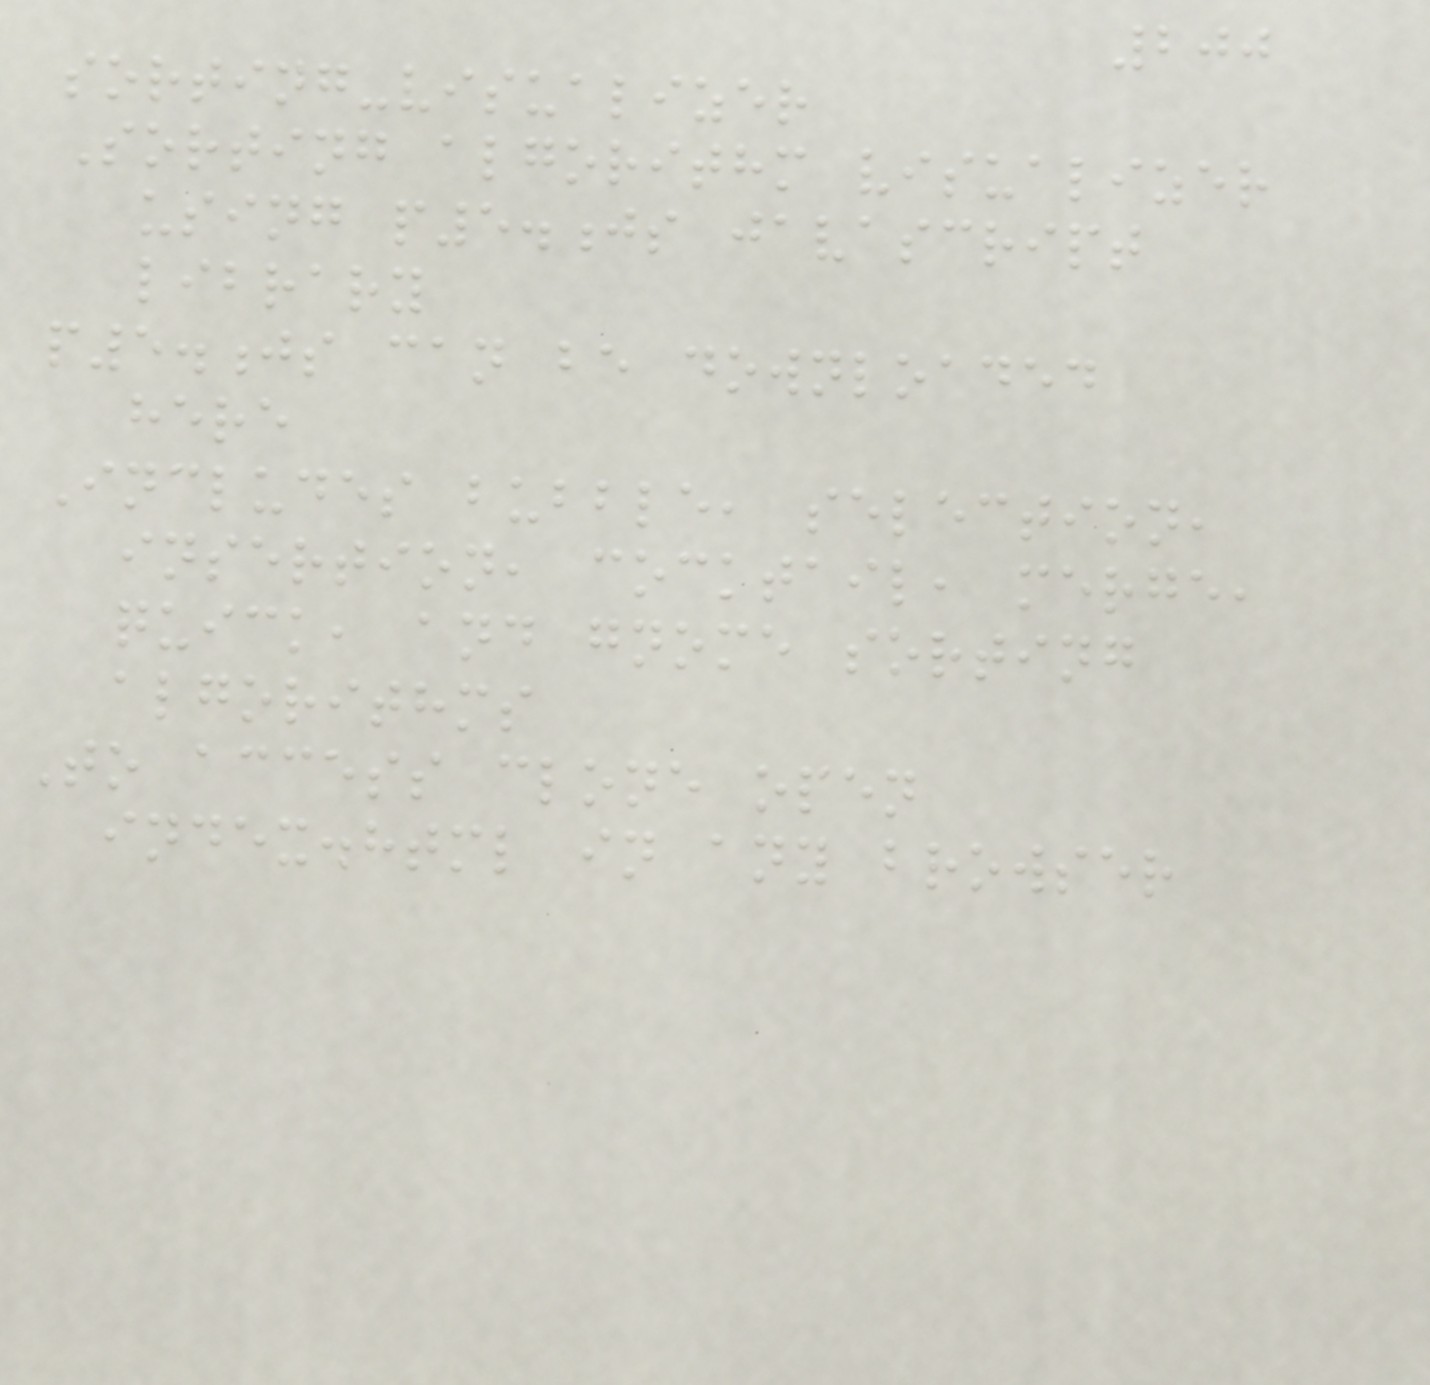200
sorting-visualizer
Sorting algorithm visualizer
using p5.js javascript
library
p5.js can be downloaded
here
Includes bubble, selection,
insertion, cocktail, merge,
quick, and gnome sorting
algorithms
To access clone open
index.html in any browser
